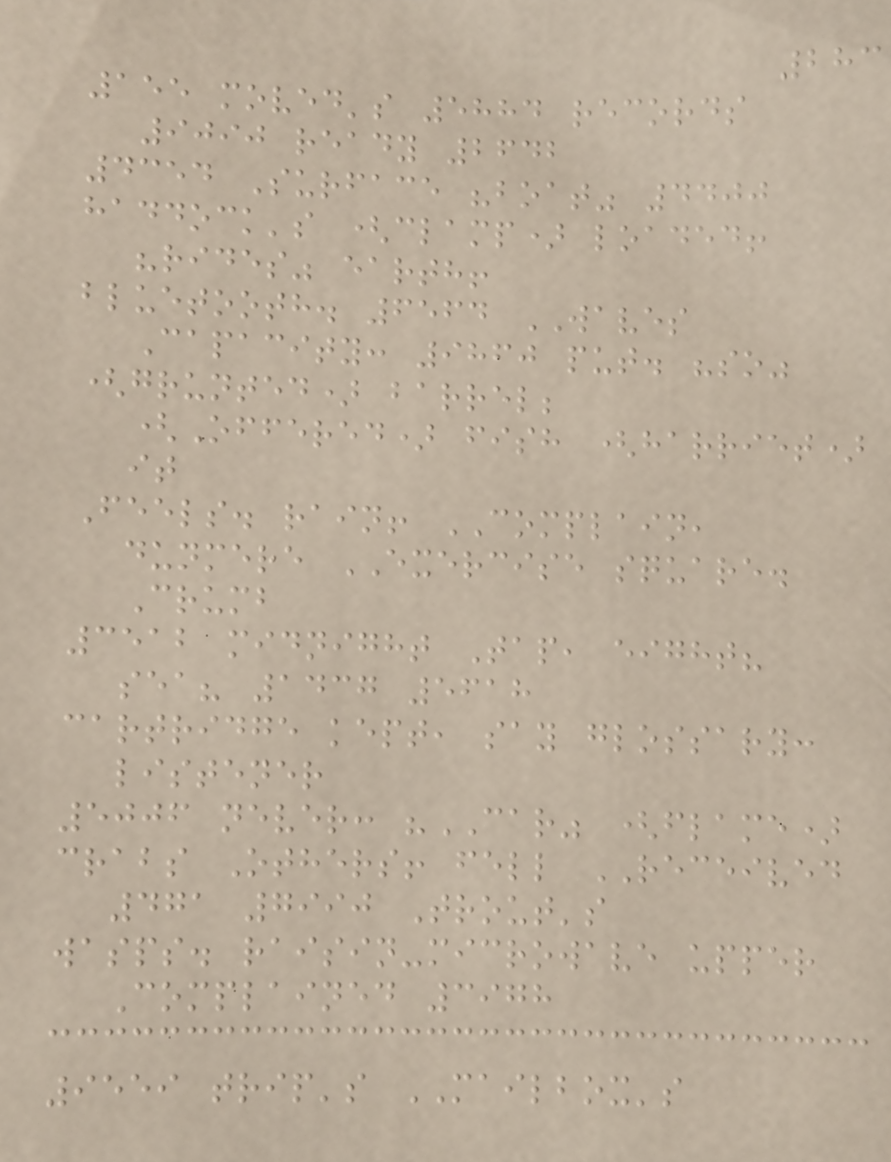283
155 moved's 5884 records
9090 ready 2642
4354 Surface "boat" 4400
haddock's (clamp) loaded!
"rides" earth!
bluetooth. 6564 WAVES
Capacity: 9860 put. "so"
(grunted) barrel;
(Offered) fish (harriet)
it
Feels. rain! COMPLAIN,
dunmere EXERCISE square.
Crumb
3512 midnight Tap, eight?
sea? 1437 5618
cartridge kept, say glossary:
listener
5006 never: "CAR" (flame)
crabs Others! fell RECEIVED
471 7990 Trout's
wasps. raisin-microwave upper
Complained 3978
9559 trip's MAILBOX's
